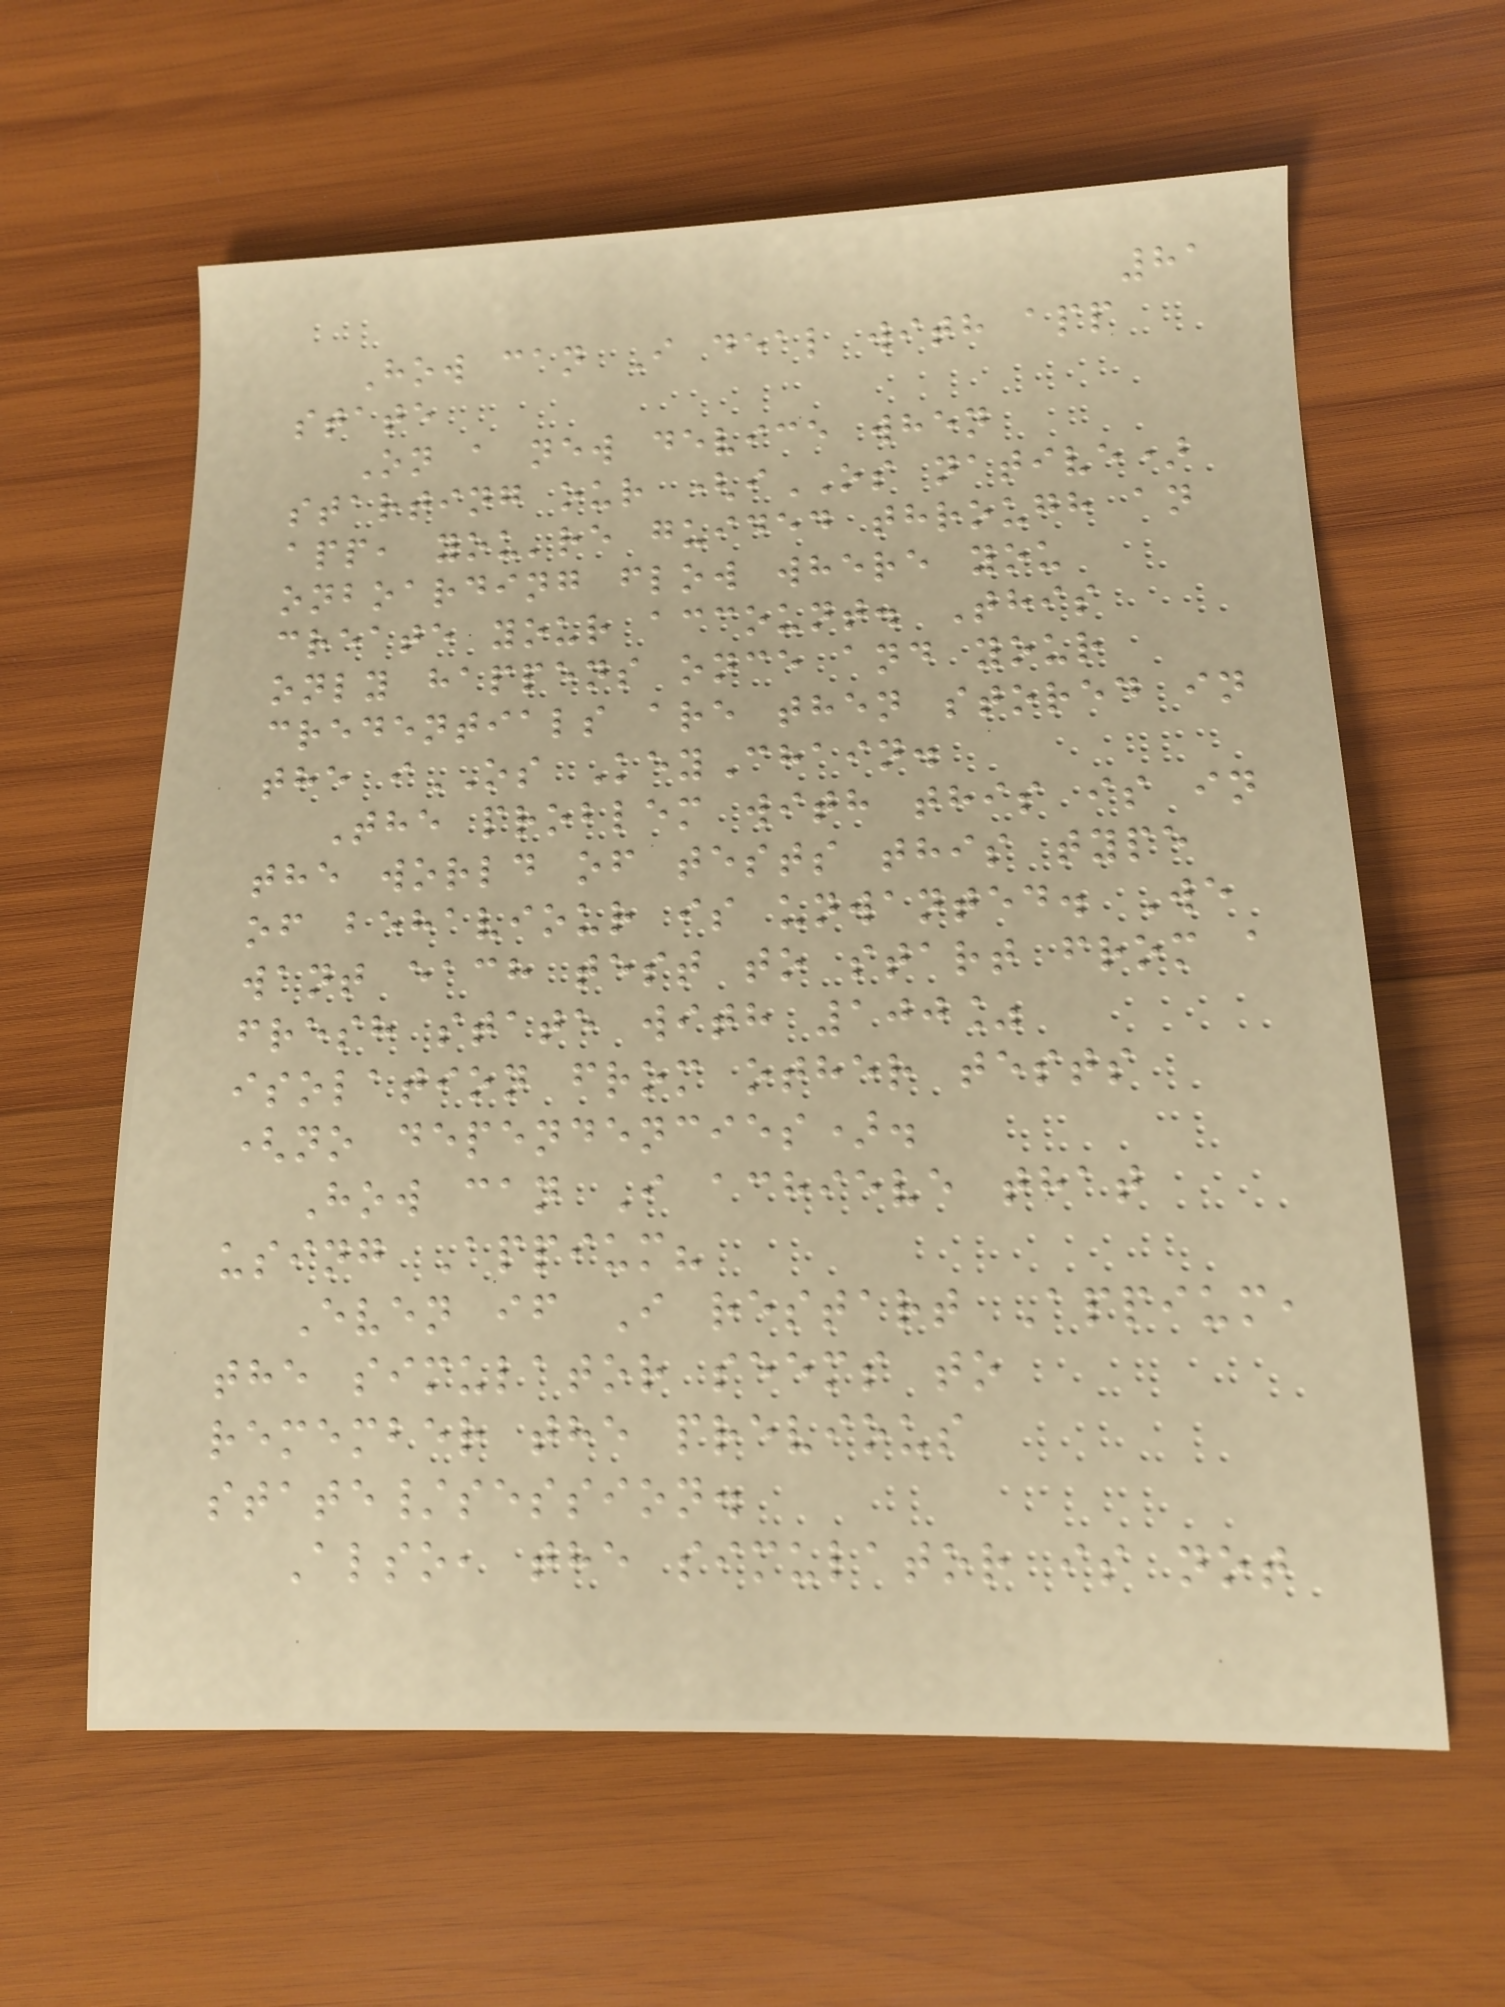81
How can I deal with app
state
On a new device when
starting our (iOS native)
app, you're guided through an
onboarding flow where you
create your account. This
only happens once and your
credentials are then stored in
the iOS KeyChain.
The problem with this is in
the world of tests this type
of behaviour is unwanted. We
want each test to start from a
fresh state with 100%
isolation from other tests
(no dependencies).
How can I achieve that
using Appium?
Even if I restart Appium,
the simulator seems to
remember the previous
state/session.
Also, the simulator is not
